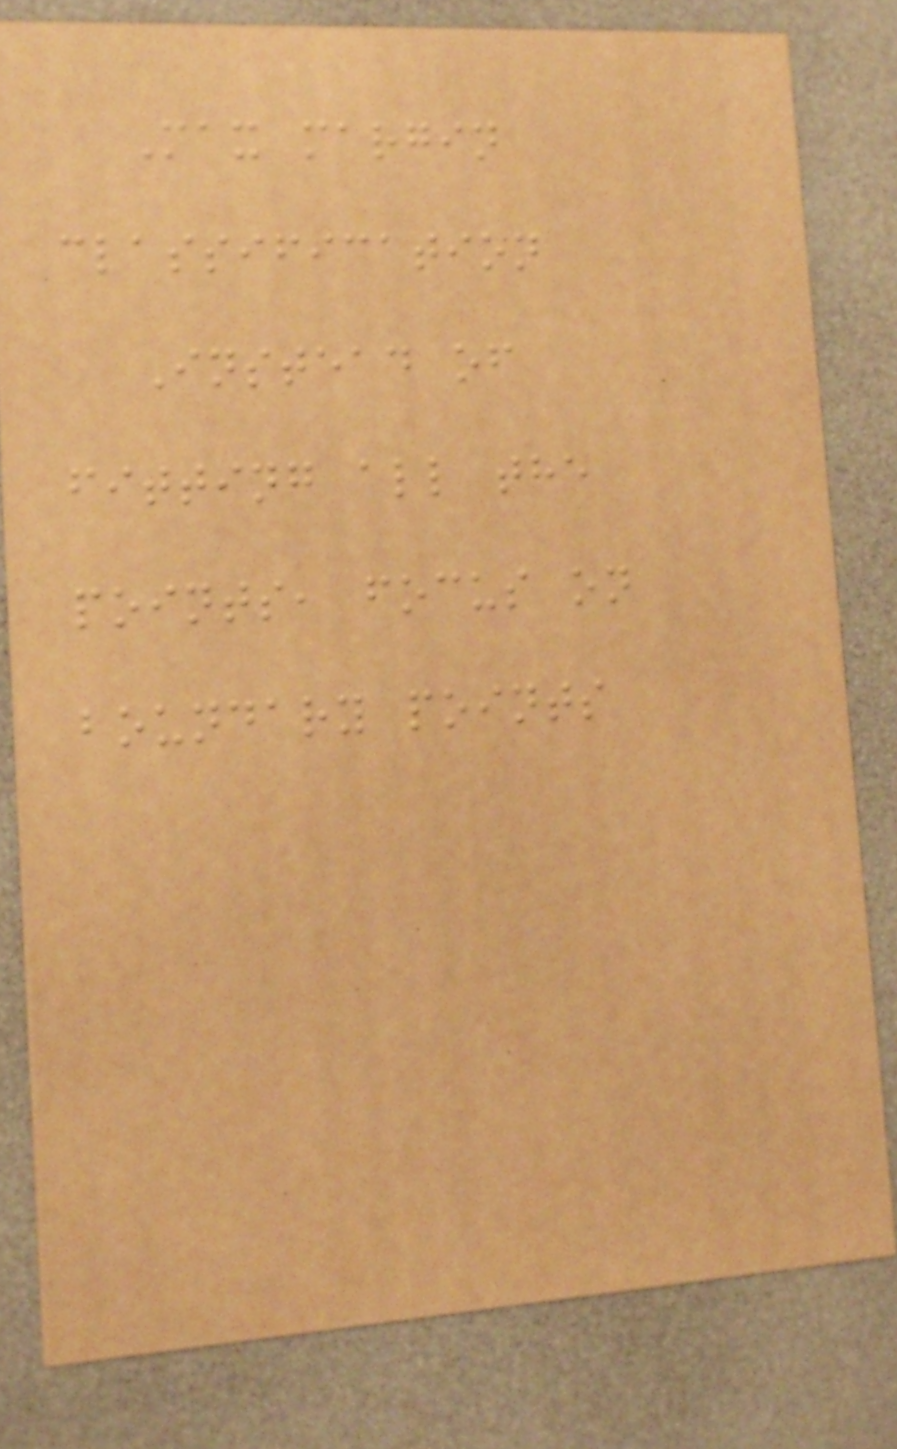Max margin
classification
Instead of
fitting all the
points, focus on
boundary points
